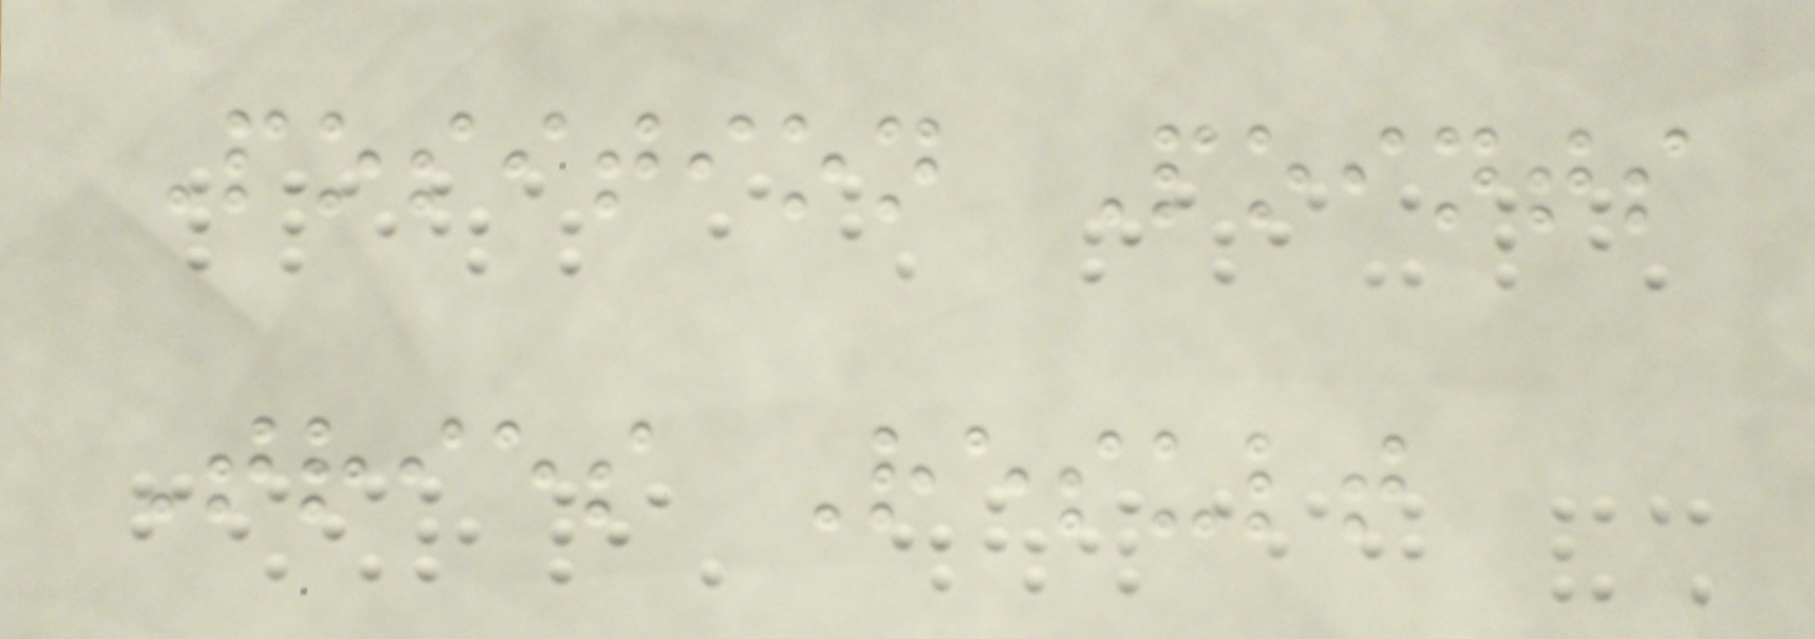Position Points
Tries Result
